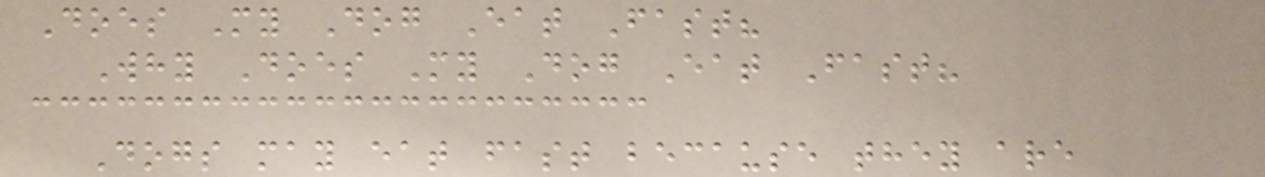Does My Dog Eat Fast?
Why Does My Dog Eat Fast?
Dogs may eat fast because they are
